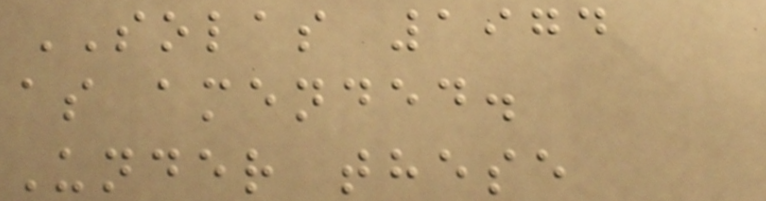SOLAS 1974
as amended.
Under these
